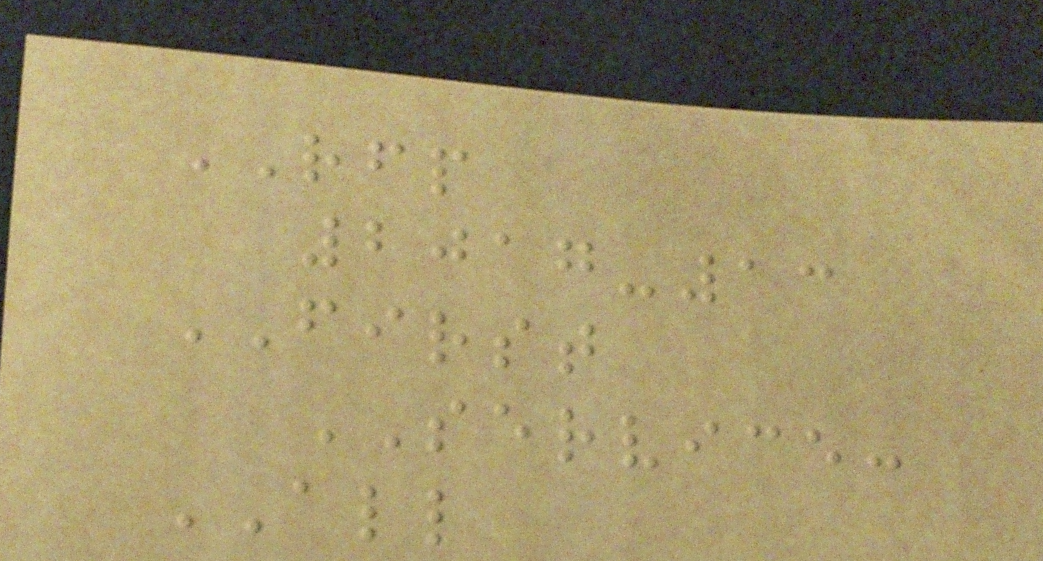RFP
2017-13
FIRST
SERVICE:
ALL
